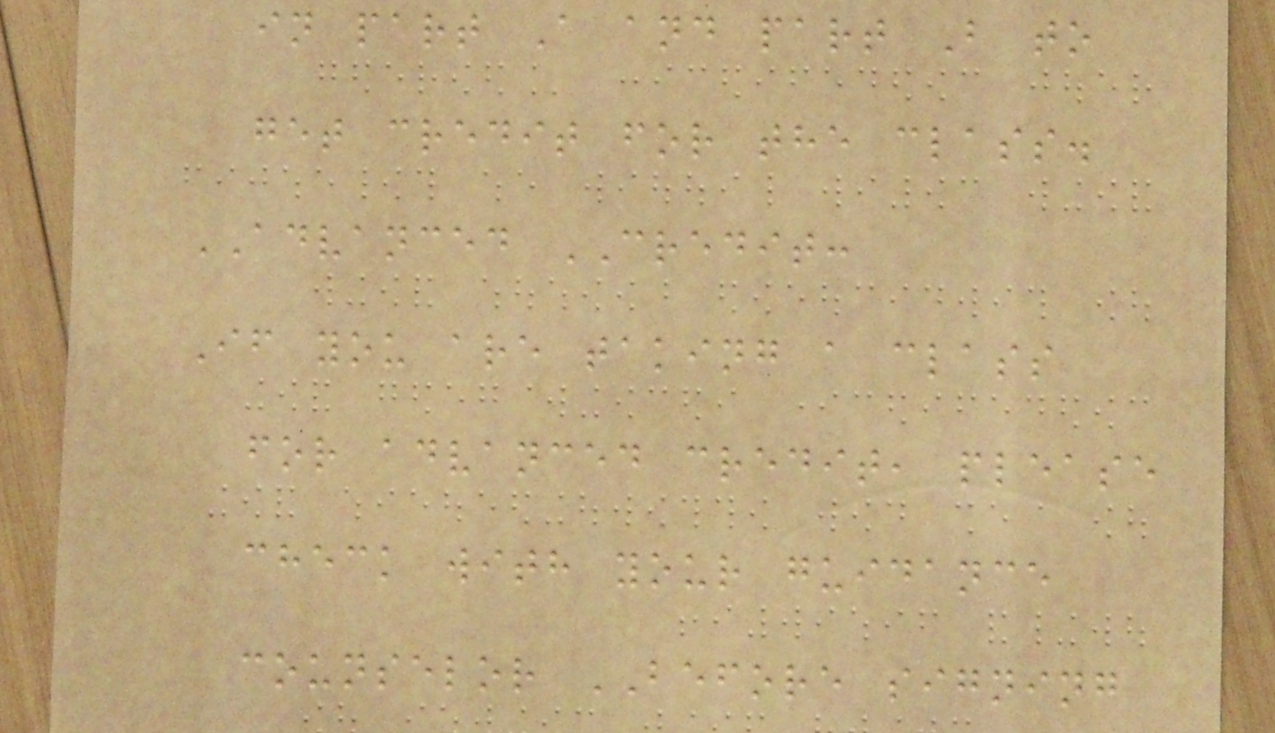in part A and part B to
get credit for the class.
ADVANCED CREDIT:
If you are taking a class
for advanced credit, please
check with your guidance
counselor BEFORE signing
